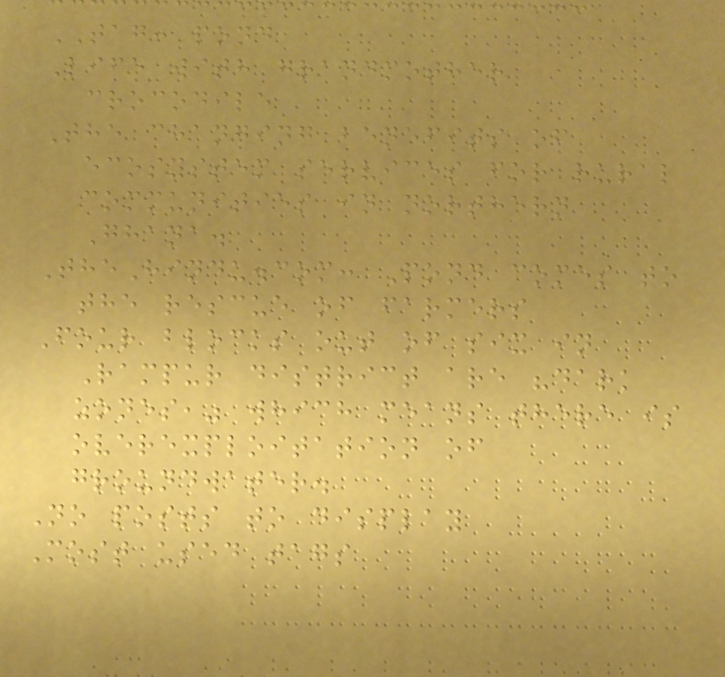TAG: pond
Life with grandmother
crocodile
The changing benefits of
ecosystem services for rural
communities in northern
Ghana.
TheHindu.com: Pond comes to
the rescue of farmers
Four blocks out of six in
Rampur district are "dark
zones," which means there is
overexploitation of
groundwater.
No posts to display
Most used tags
